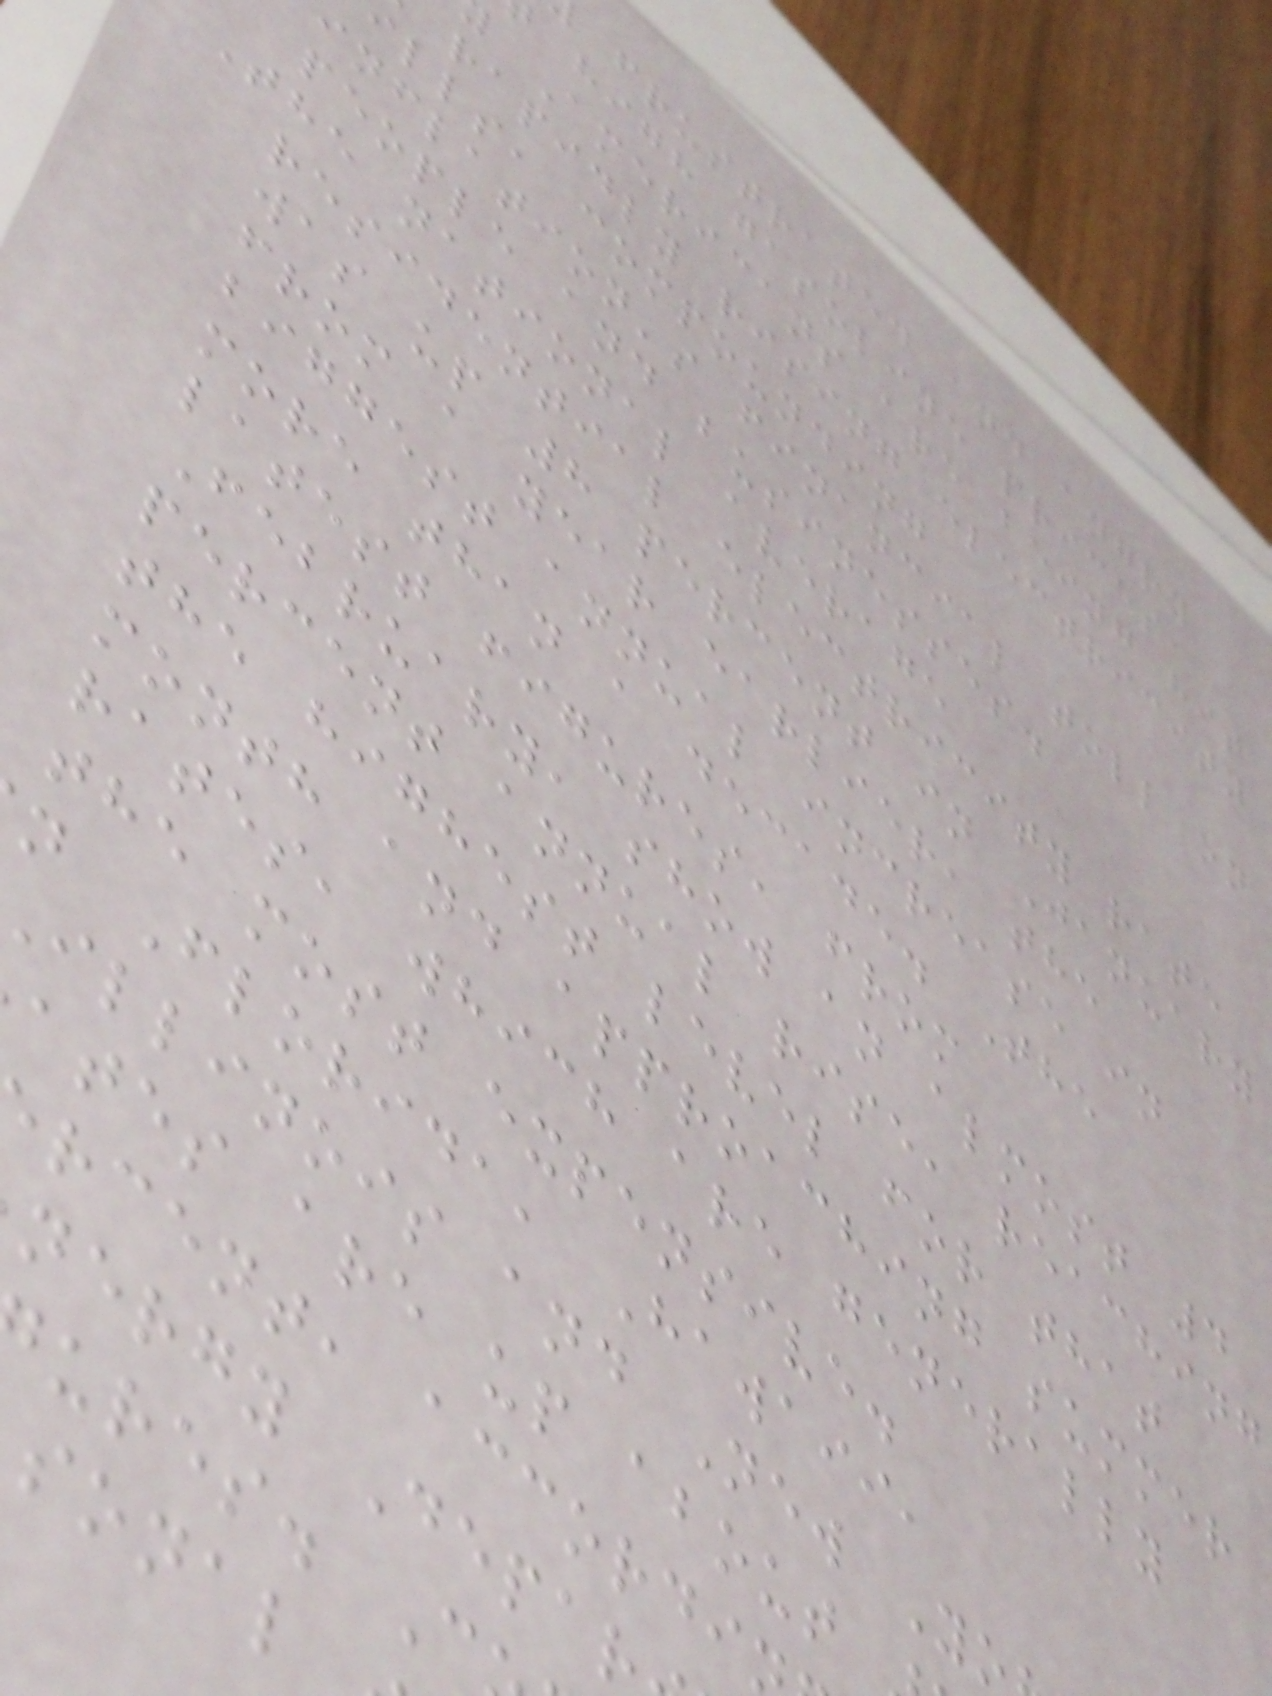frustrated and angry
high gasoline prices,
Americans are being hit
rapidly rising electricity
ills, compounding
inflation's financial toll on
people and businesses.
The national average
residential electricity rate
was up 8 percent in January
from a year earlier, the
biggest annual increase in
more than a decade. The
latest figures, from
February, show an almost 4
percent annual rise, reaching
the highest level for that
month and approaching summer
rates, which are generally
the most expensive.
n Florida, Hawaii,
illinois and New Y
ates are up about
rcent, accordi
nergy Depar
ures. C
